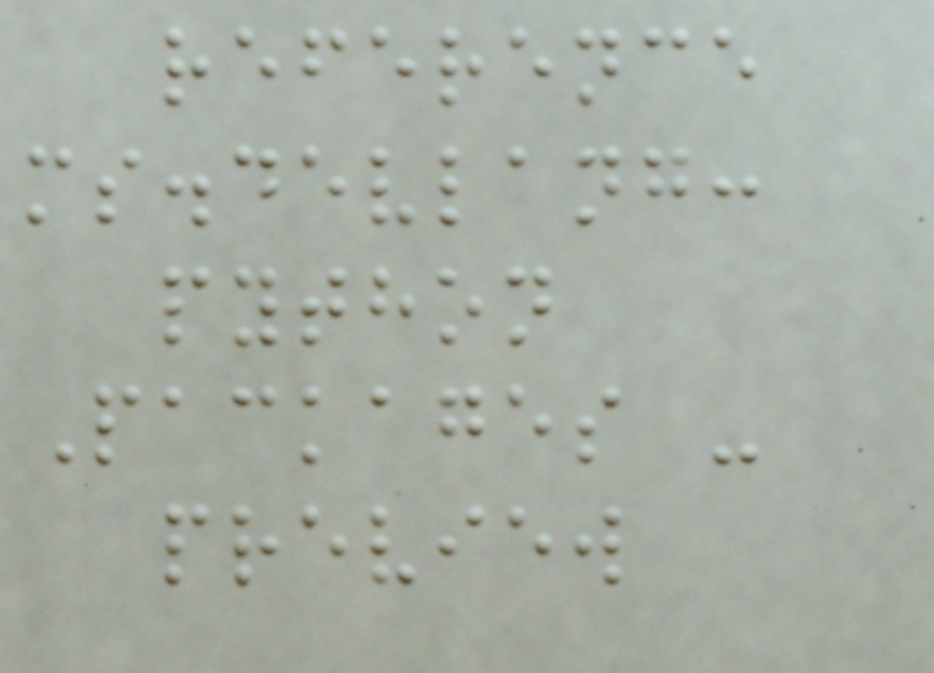reference
ms.devlang:
python
Packages -
preview
